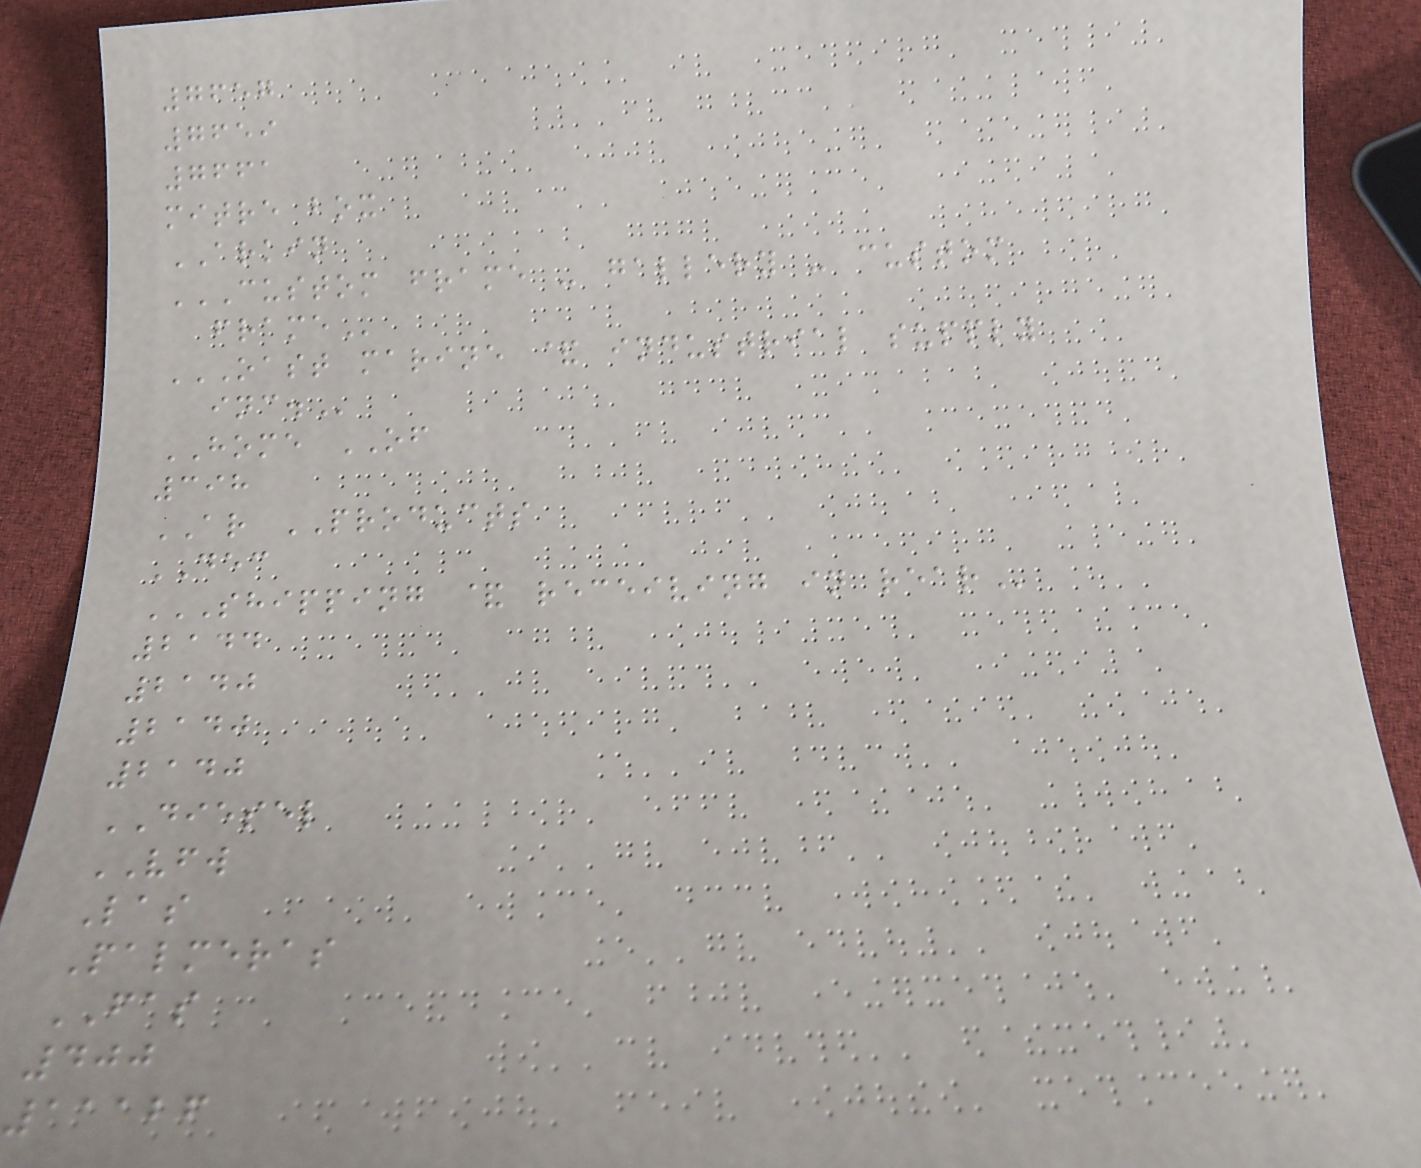7657
7659
7661
mitre box
ARKIN
CUSTOM FRAME - GALLERY - CUSTOM
FRAME
OAST MARINE & INDUSTRIAL SUPPLY
INC.
HOME OF
398
AR PRODUCTS
DEC
SHIPPING & RECEIVING IN REAR
2144
2140
2140
2140
DIESEL
VFW
Las
Palmeras
FAS
400
11126
